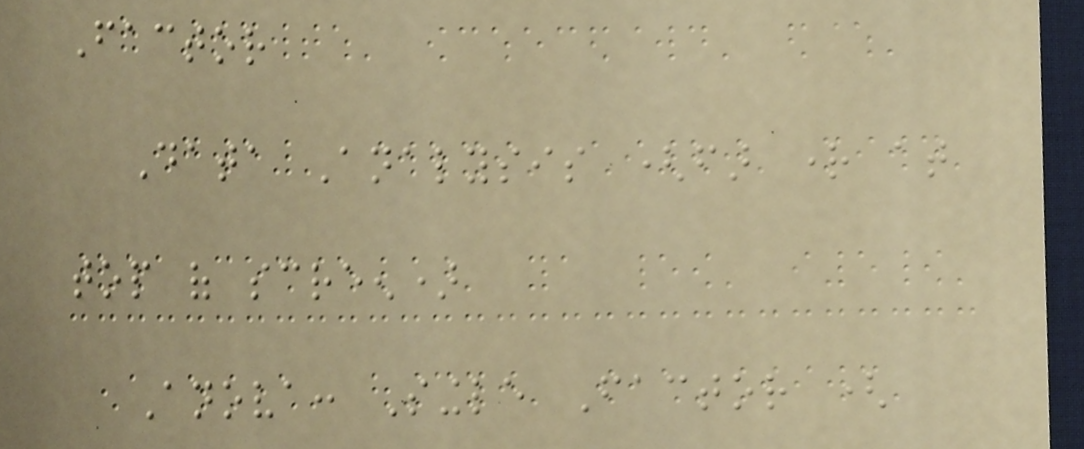Factor
Data Analysis (far right at
top of screen)
Anova: Single Factor (
